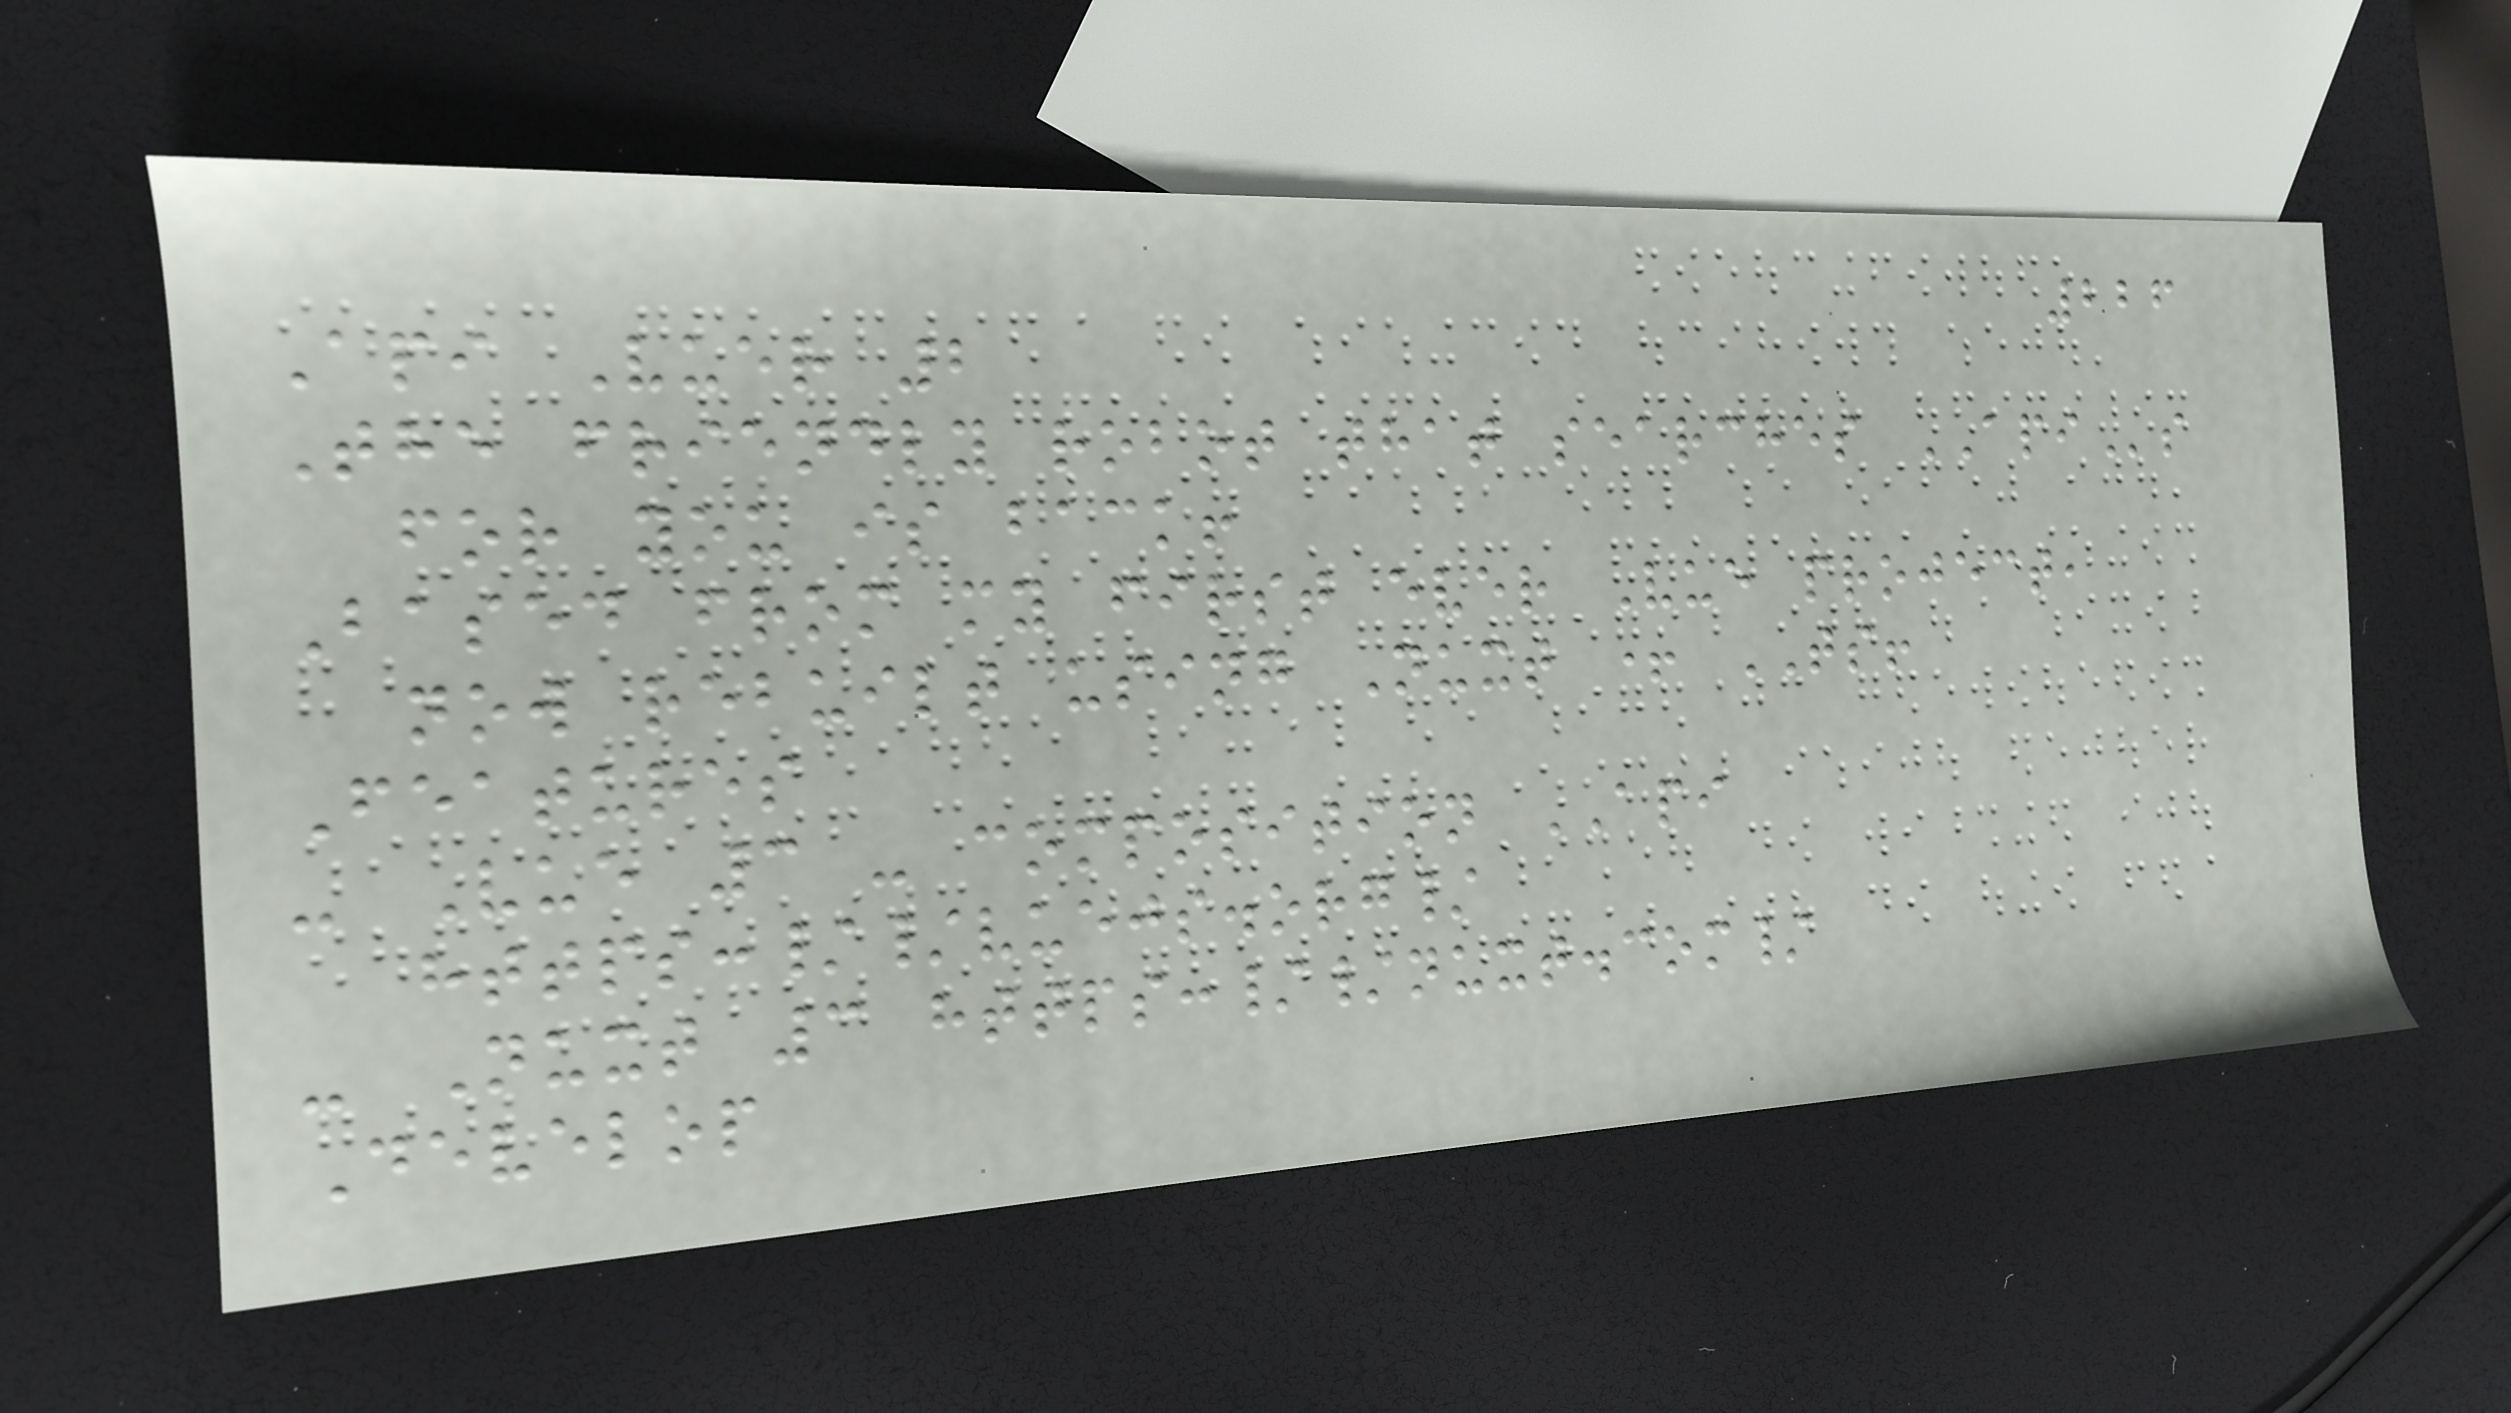226
Api Vuer 2
The friendly robot that searches APIs
for you is back!
Based from my first ever Vue project,
now rebuilt using Nuxt + TS!
Features
- Vue 3 - composition API
https://vuejs.org/
- Nuxt 3 https://nuxt.com/
Develop
